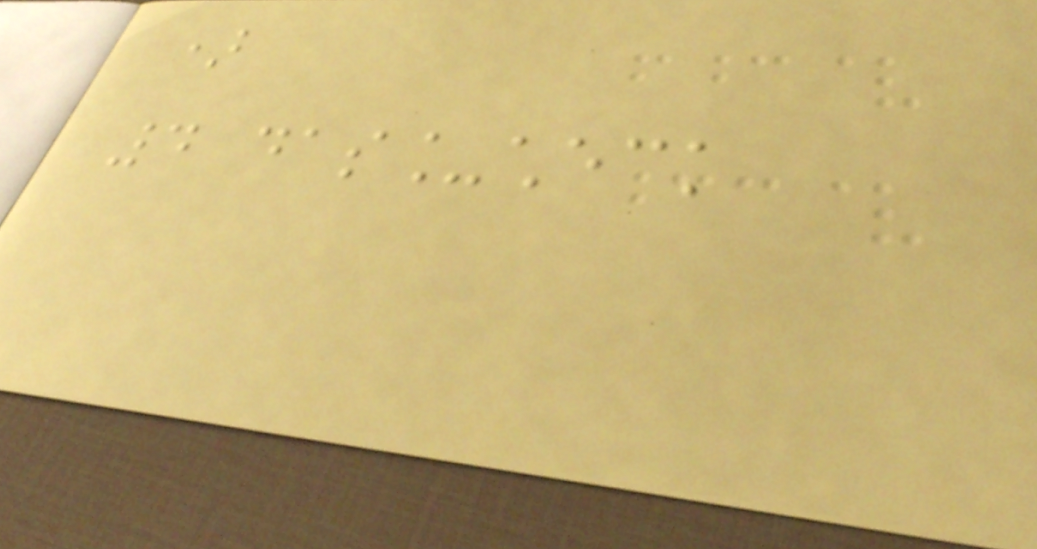)
4 das_check
